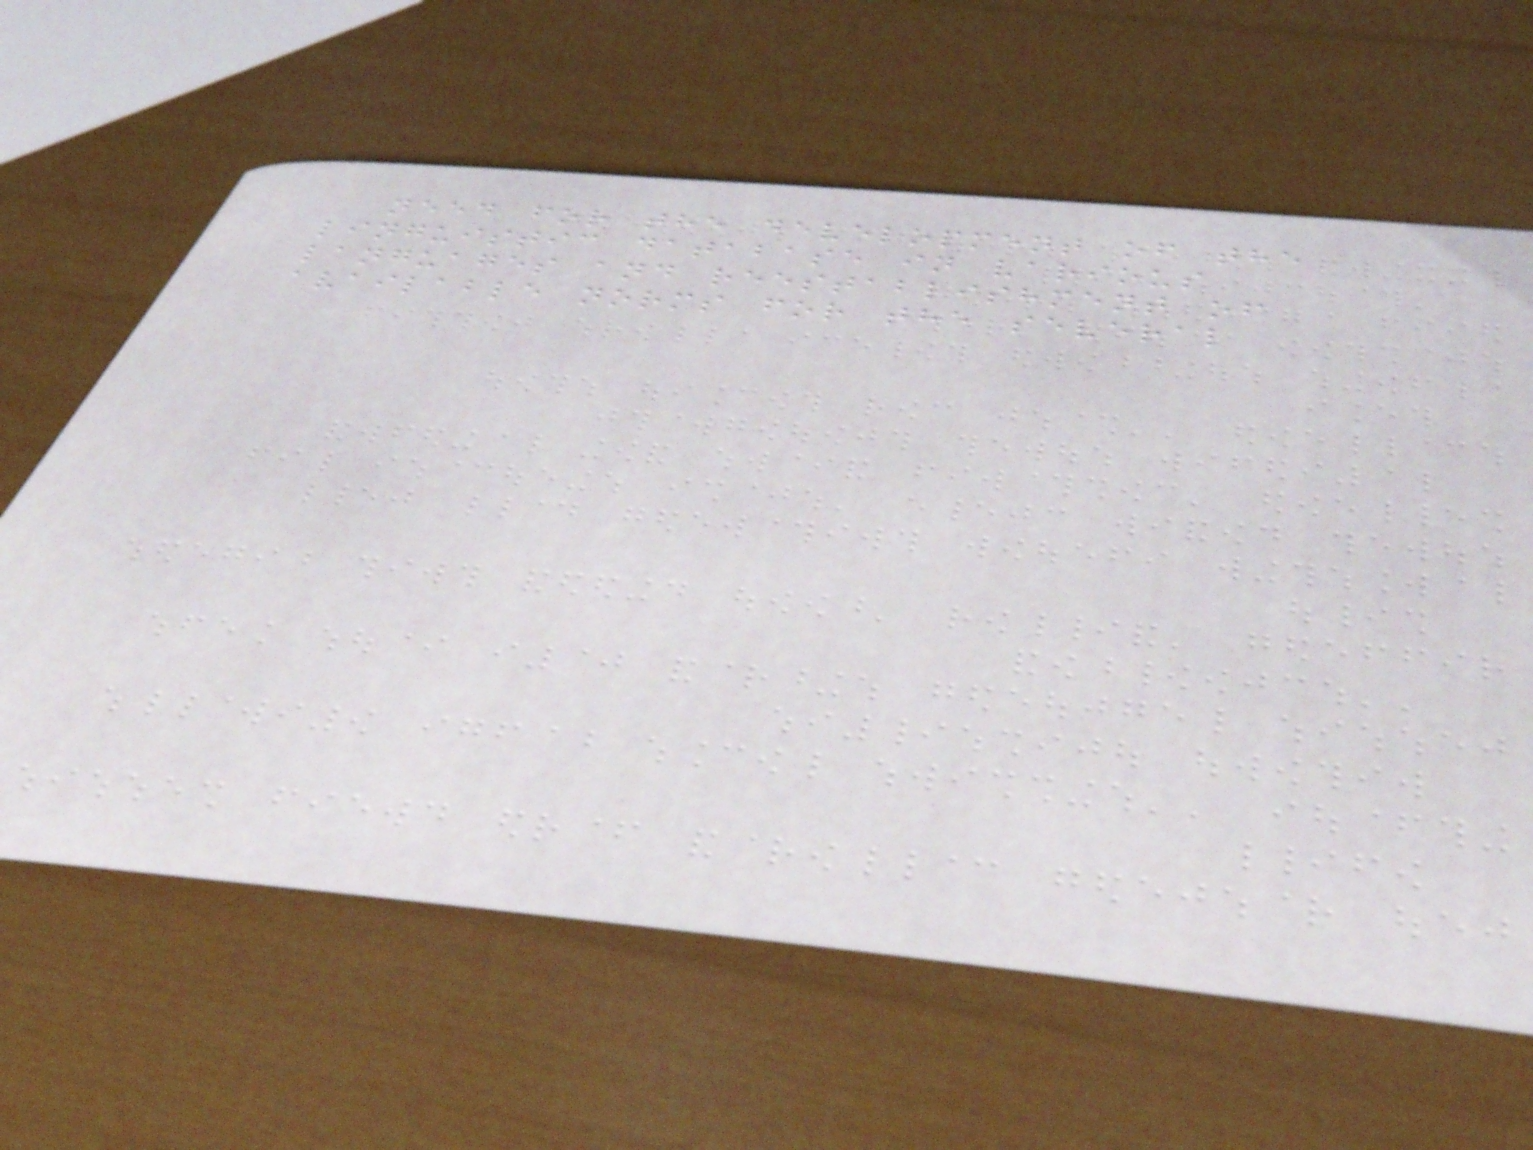need for the development of the
linguistic database in various
languages and reestablishment of
available norms for the several
